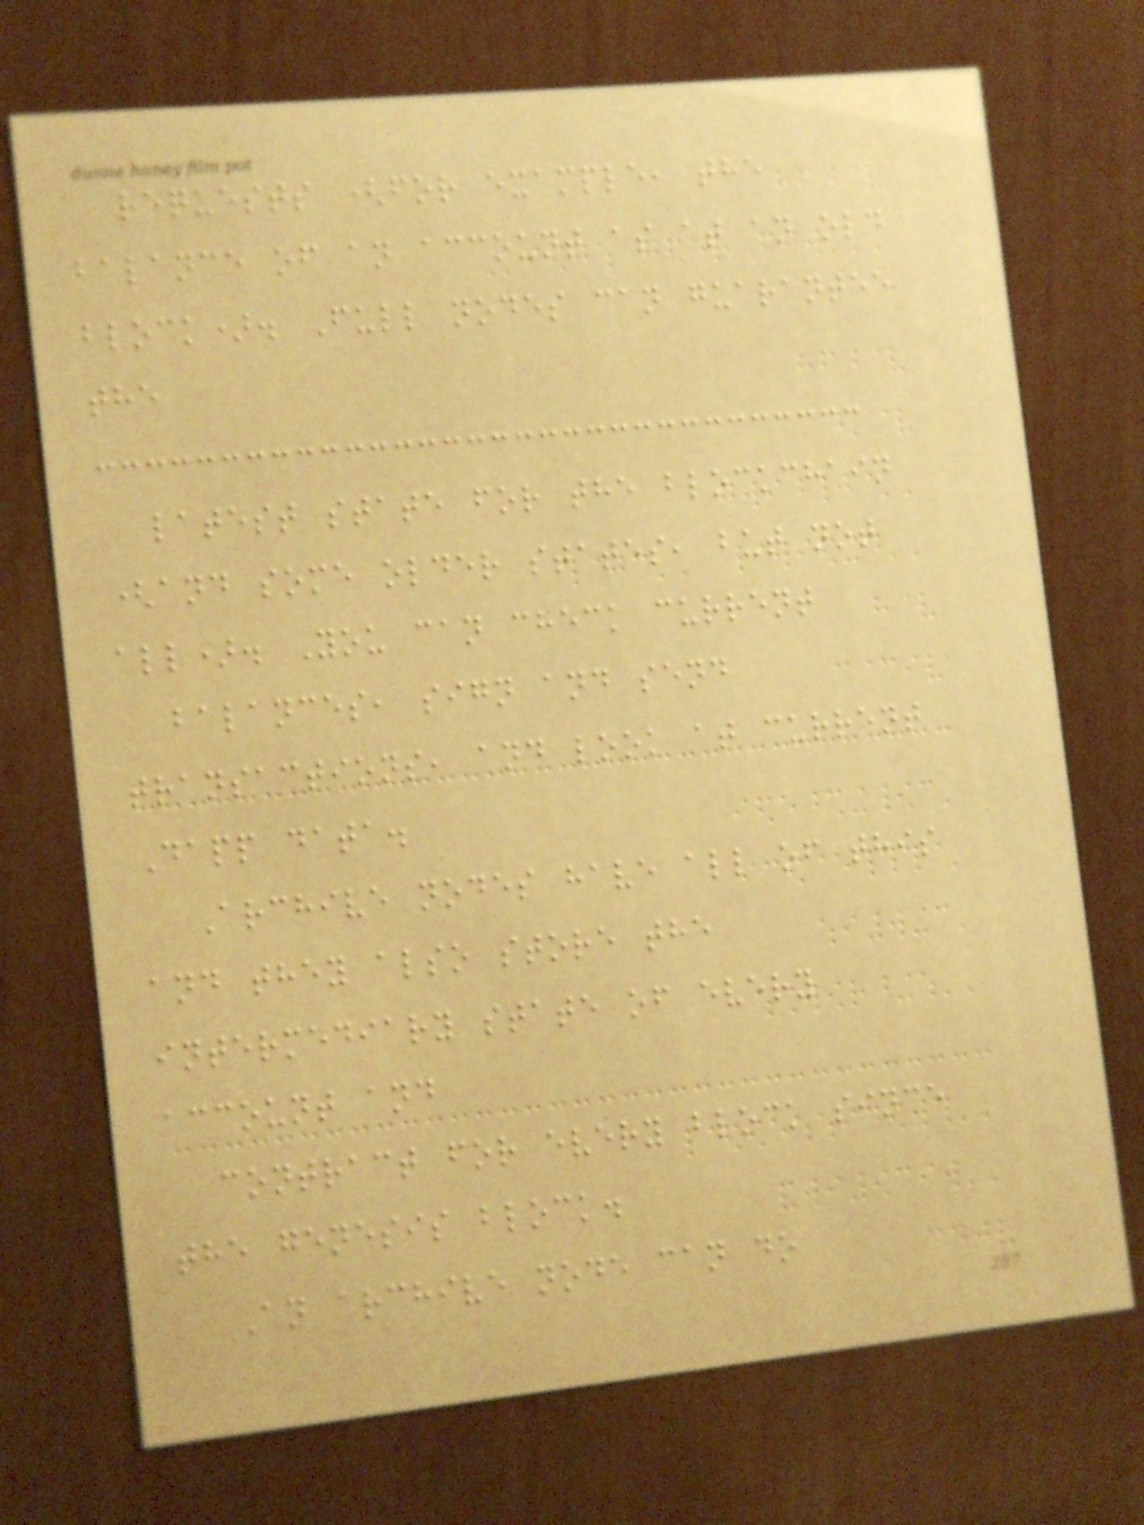requests (for example, the
balance of an account as at an old
block). Full nodes can guarantee
the
latest state for the blockchain
(and some older states, but not
all). You can check current
balances, sign and send
transactions, and look at current
Dapp data.
Archive nodes have all of this
and they also store the
intermediary state of every
account and
contract for every block since
the genesis block.
An archive node can do
